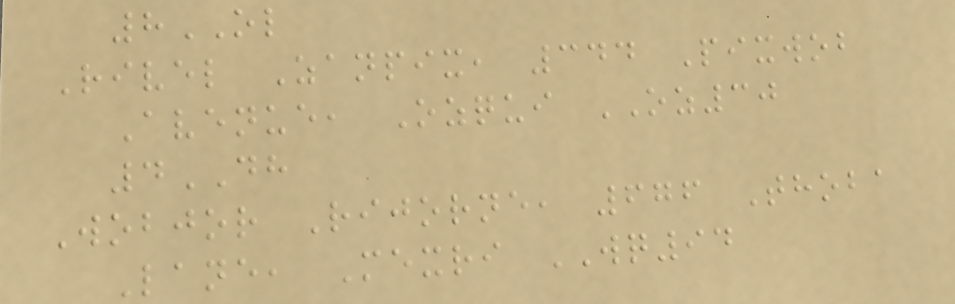8OL
Rivel Zanpix, 344 Pixwob
Avenue, Ozqui OZ30
4DH
Wobjor Rijorne, 676 Thoba
Lane, Mexri WQ94
